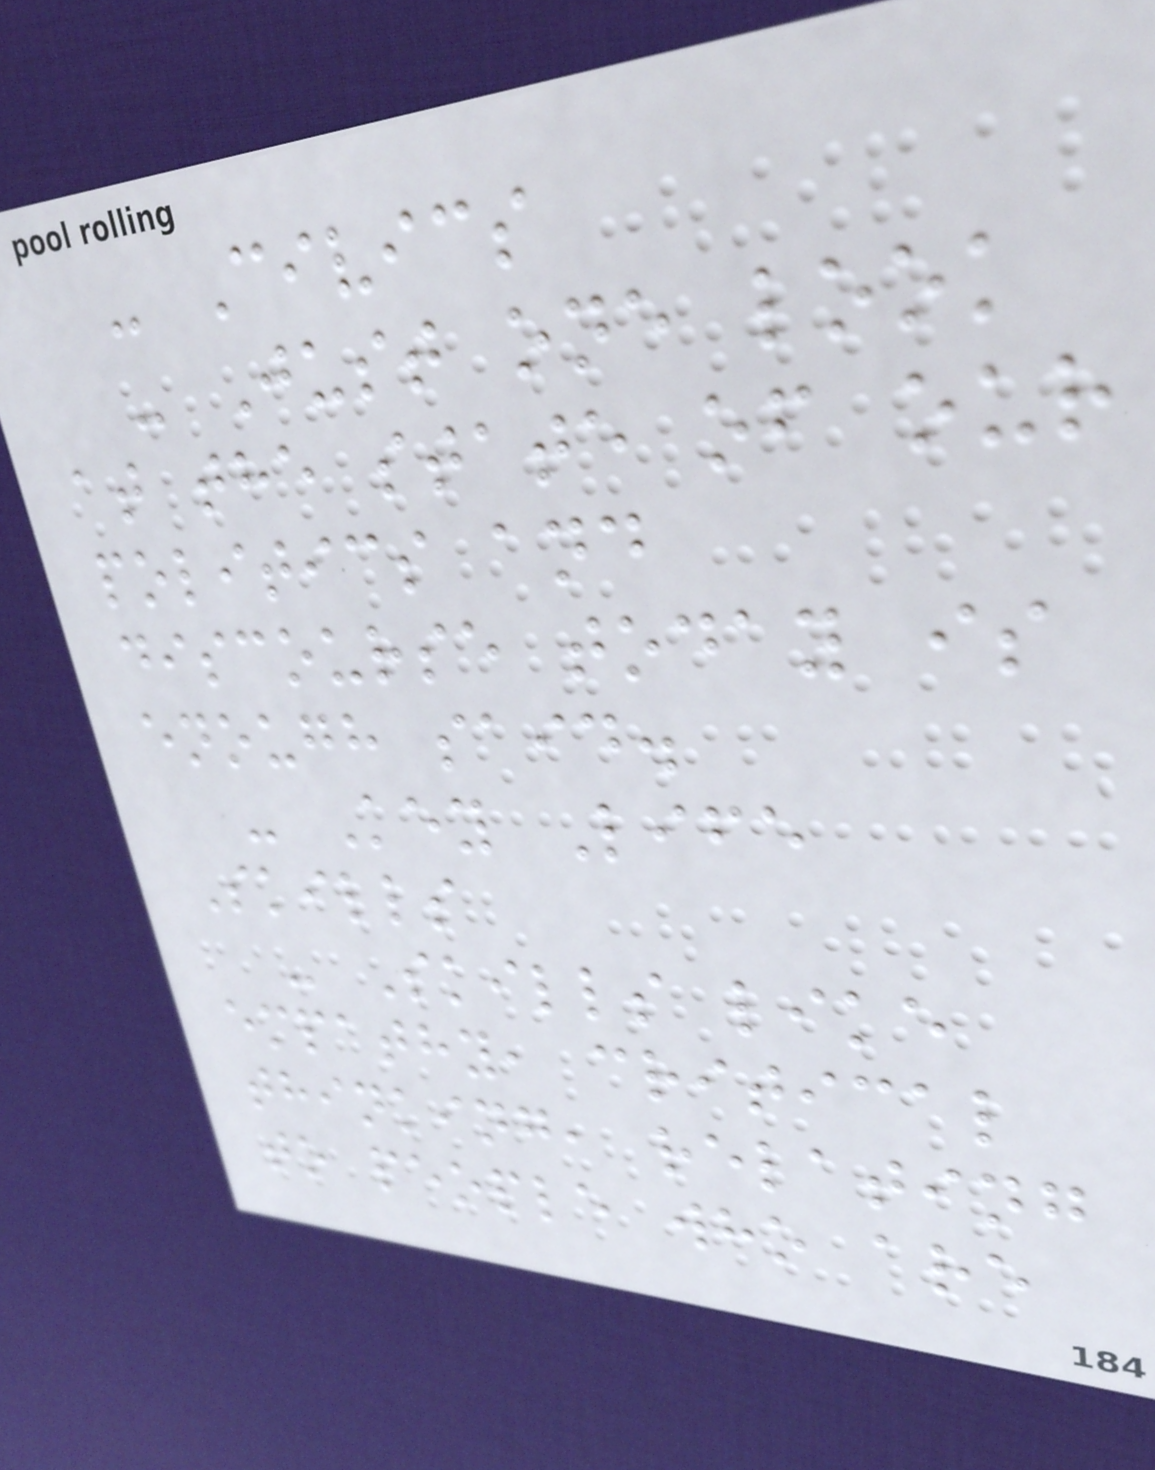- Civics
- Just one look
at the state of our
politics and
discourse today is
enough said.
- Key Life
Skills
- Skills like
empathy, critical
thinking, relating
to people who are
